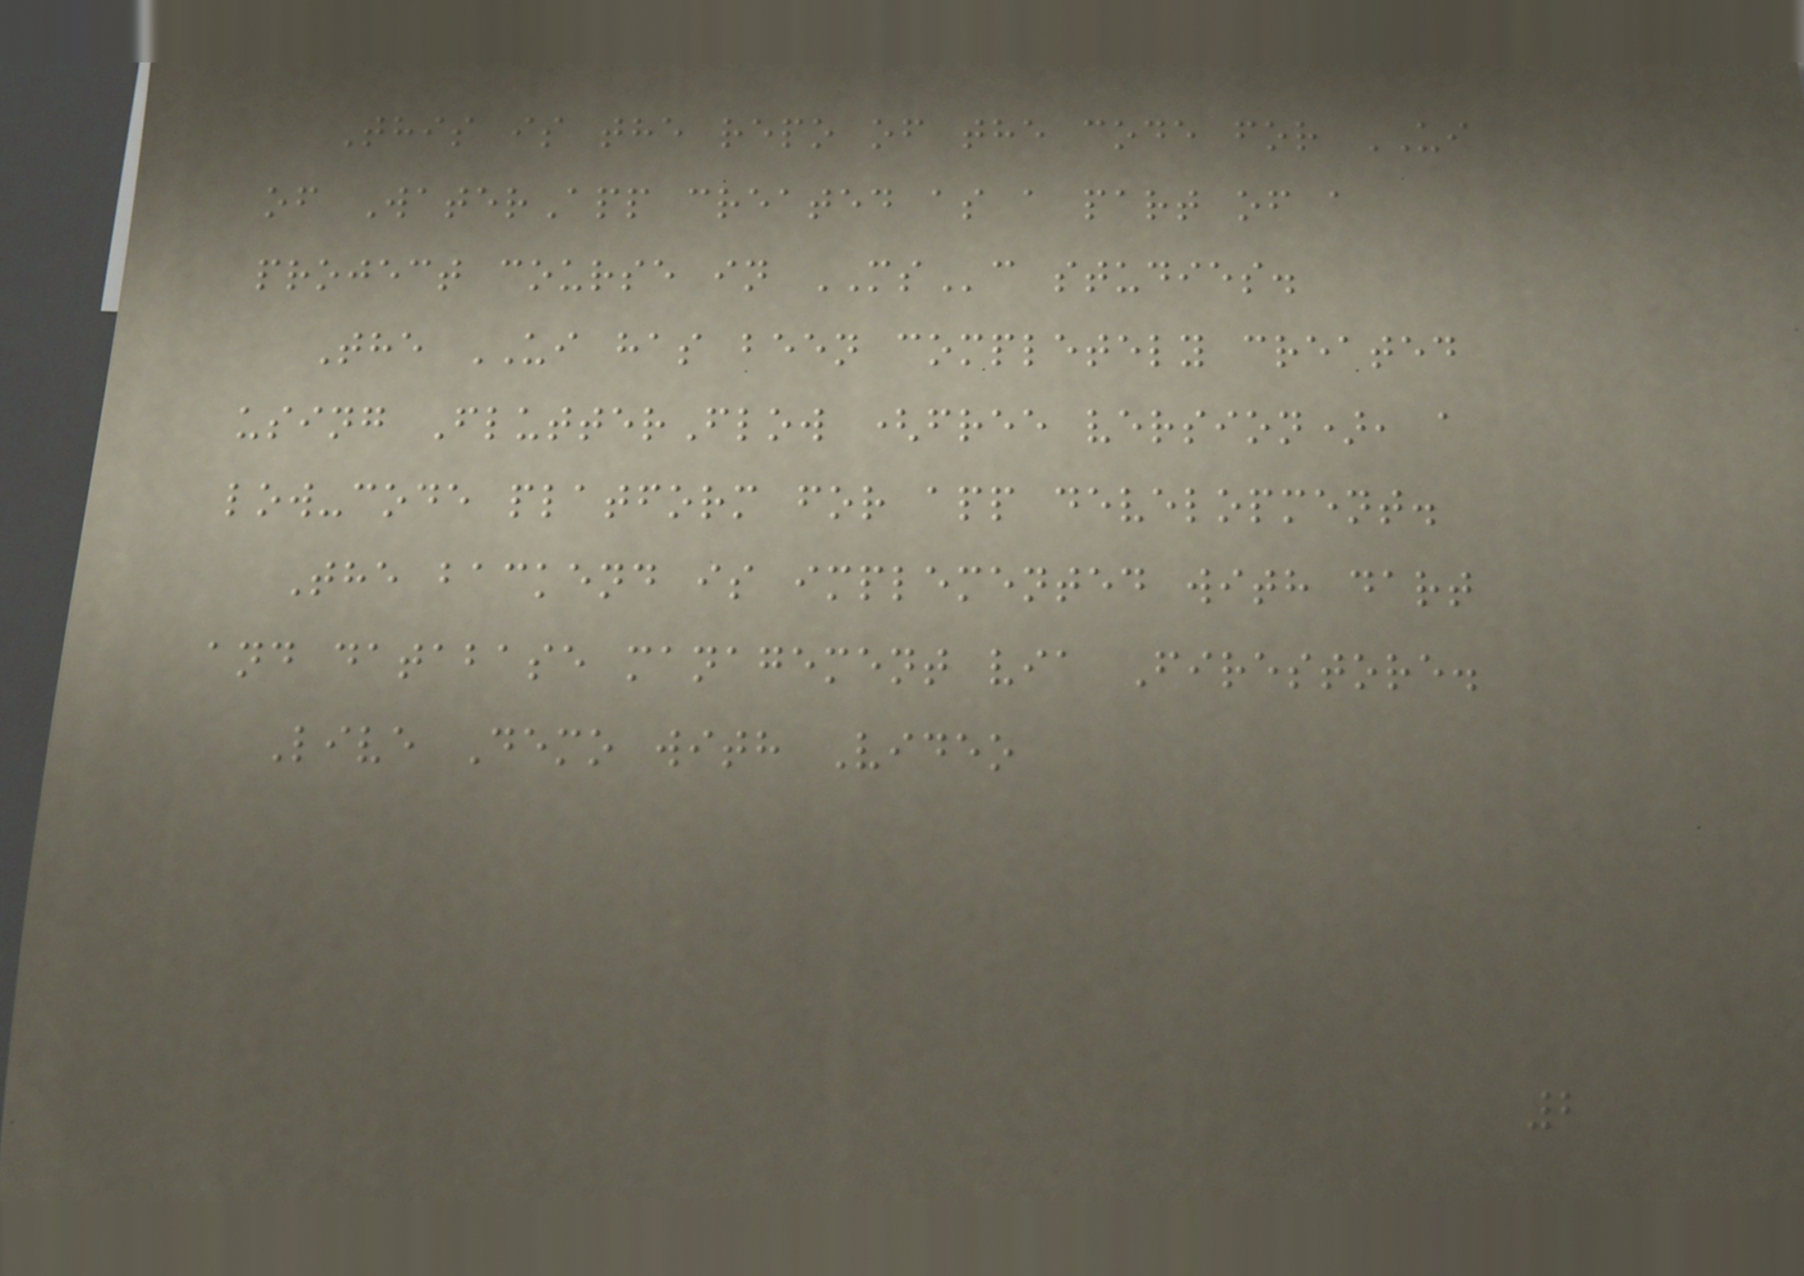This is the repo of the code for UI
of WaterApp created as a part of a
project course in MSc studies.
The UI has been completely created
using FlutterFlow (free version), a
low-code platform for app development.
The backend is implemented with dart
and database management via Firestore.
Live Demo with Video
2
